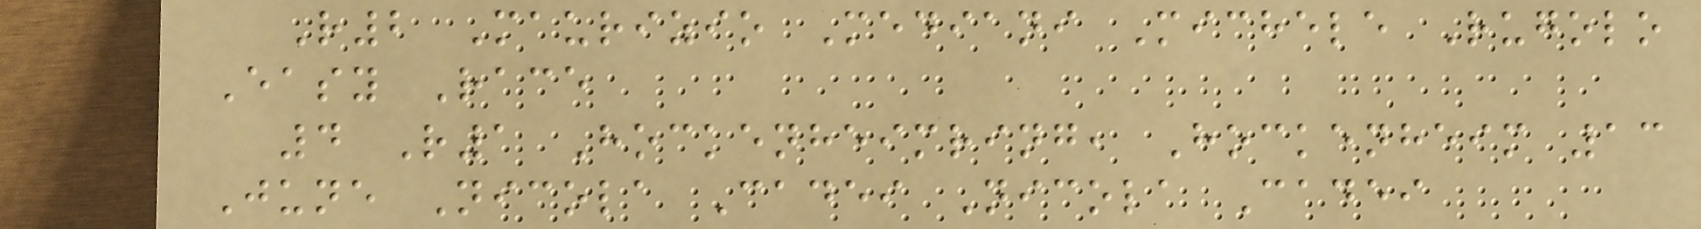R2 Maurizio Mediani Michele Rugolo
Easy Race
4 R1 Hockenheimring, Hockenheim 13
June Nicola Cadei Nicola Cadei
